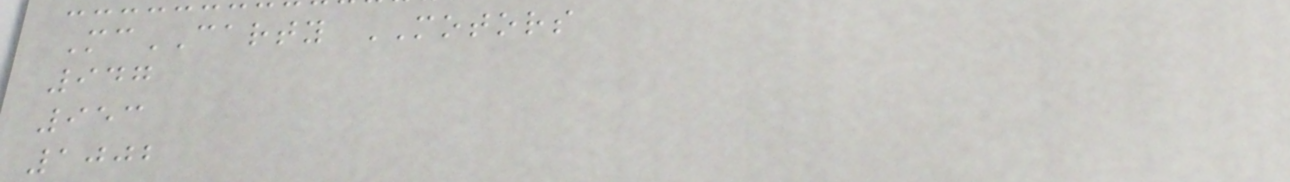McCARTY MOTORS
947
953
1002
